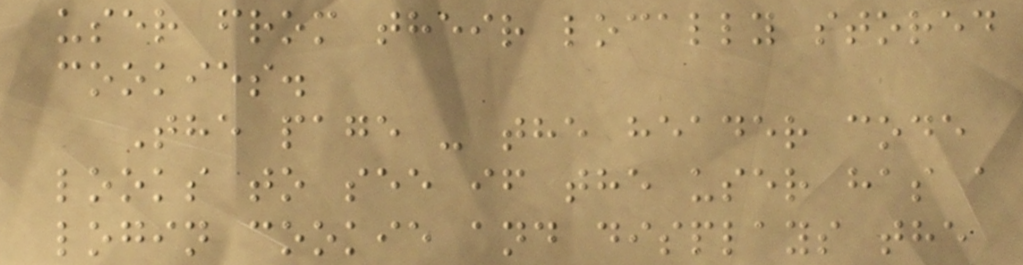user from their locally stored
cookies.
The page - the header code
looks to see if the user has a
login cookie and displays the
